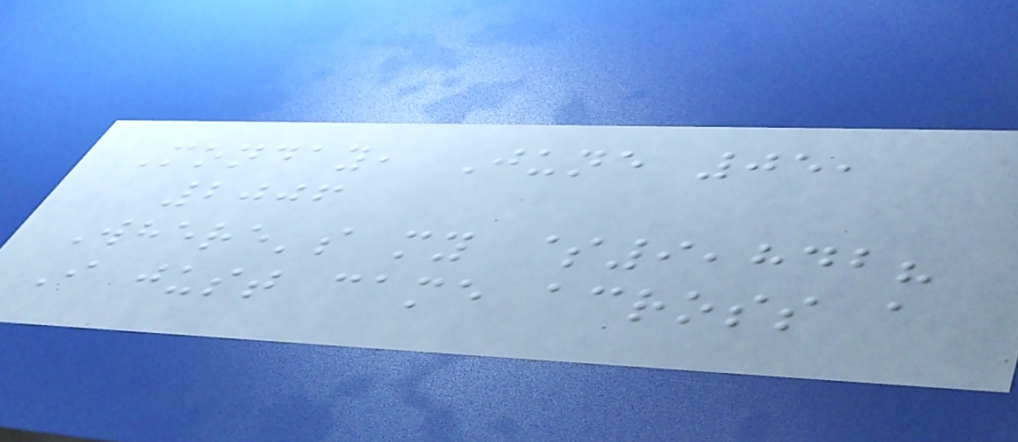Monday, June 05,
2006
Where's my $9,842?
I just came across a
